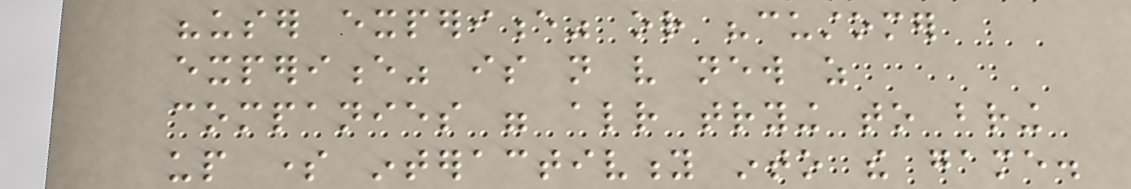"user experience" or "customer
experience" is not very new as
companies were already trying to bring
up some interactivity into the game.
